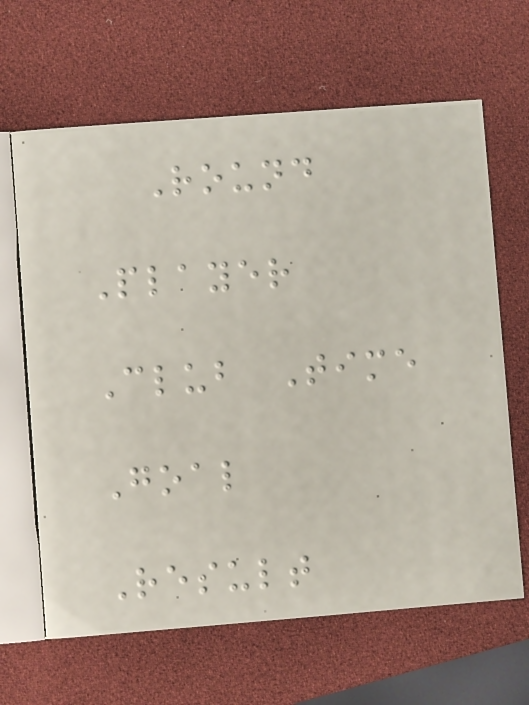Round
Player
Club Time
Goal
Result
